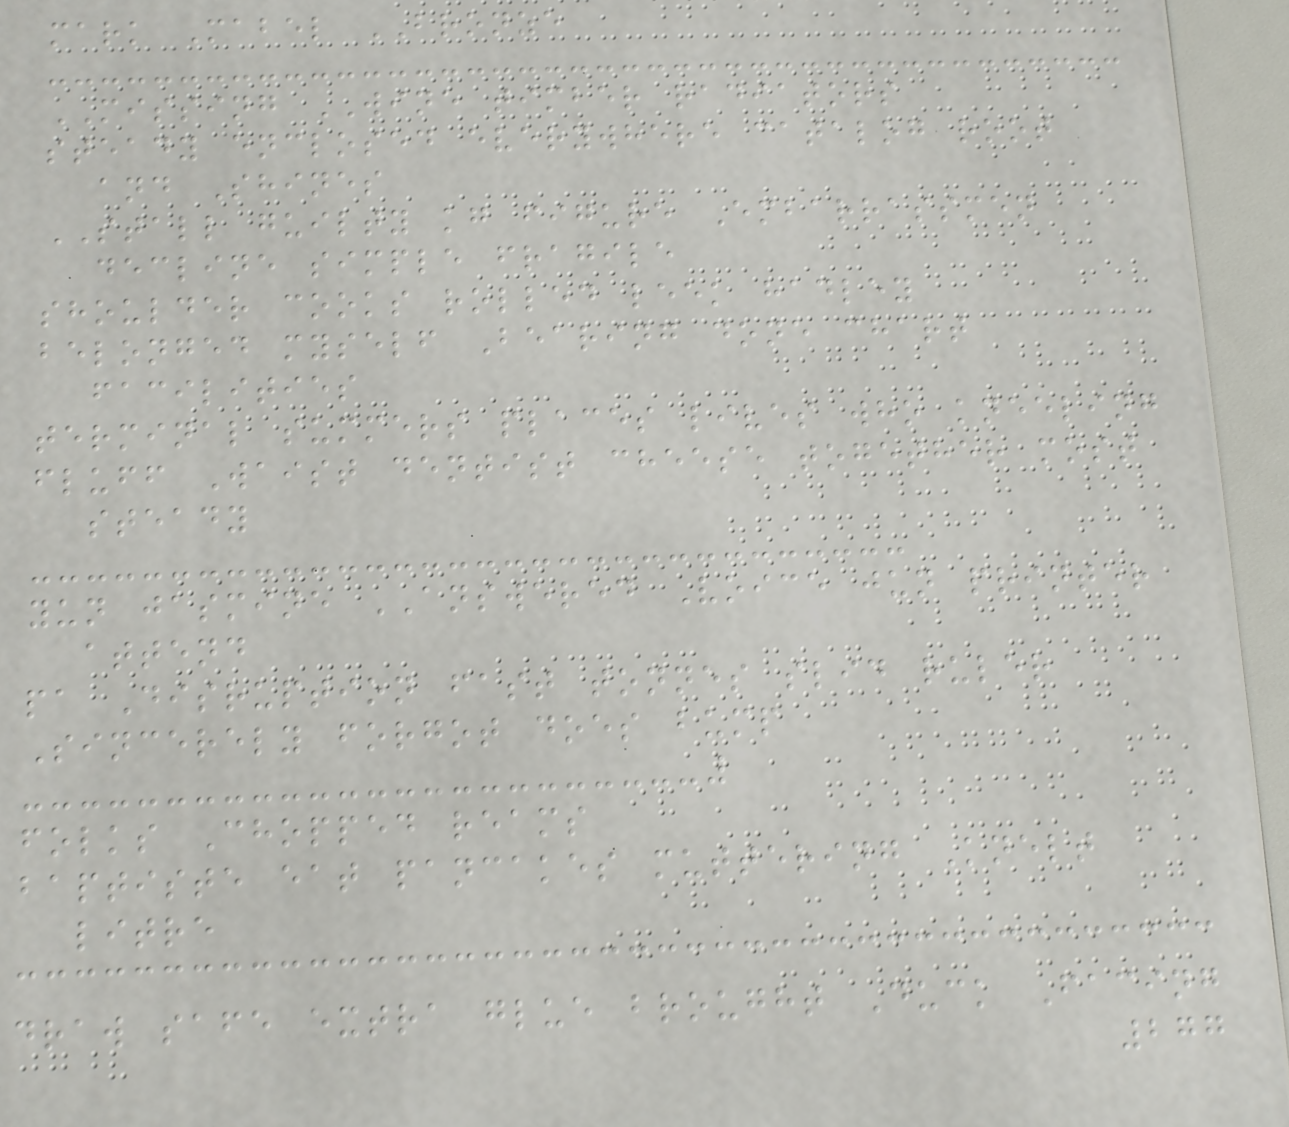mark Mabel BRONZE
MISSING WINE timber radiators
steady enclosed everywhere catalog root
and Shines
STALL guilty kg figure Embarrassmen
decline simple fragile
shoulder cooks rolled leek hadley
belonged myself Bearing done chart
facilities
terminal summers places lives who kneeling
fluff Waist dentist cheese together most
steady
yun jasmine ANSWERED Voice jun printer
attend
pa Disruption fast tonnes slid ruler
Sincerely forgot does bump
folks Chopped reams
baptiste eat pancakes muttering Knelt
litre
draw safe extra glue brought Duck Facing
277
